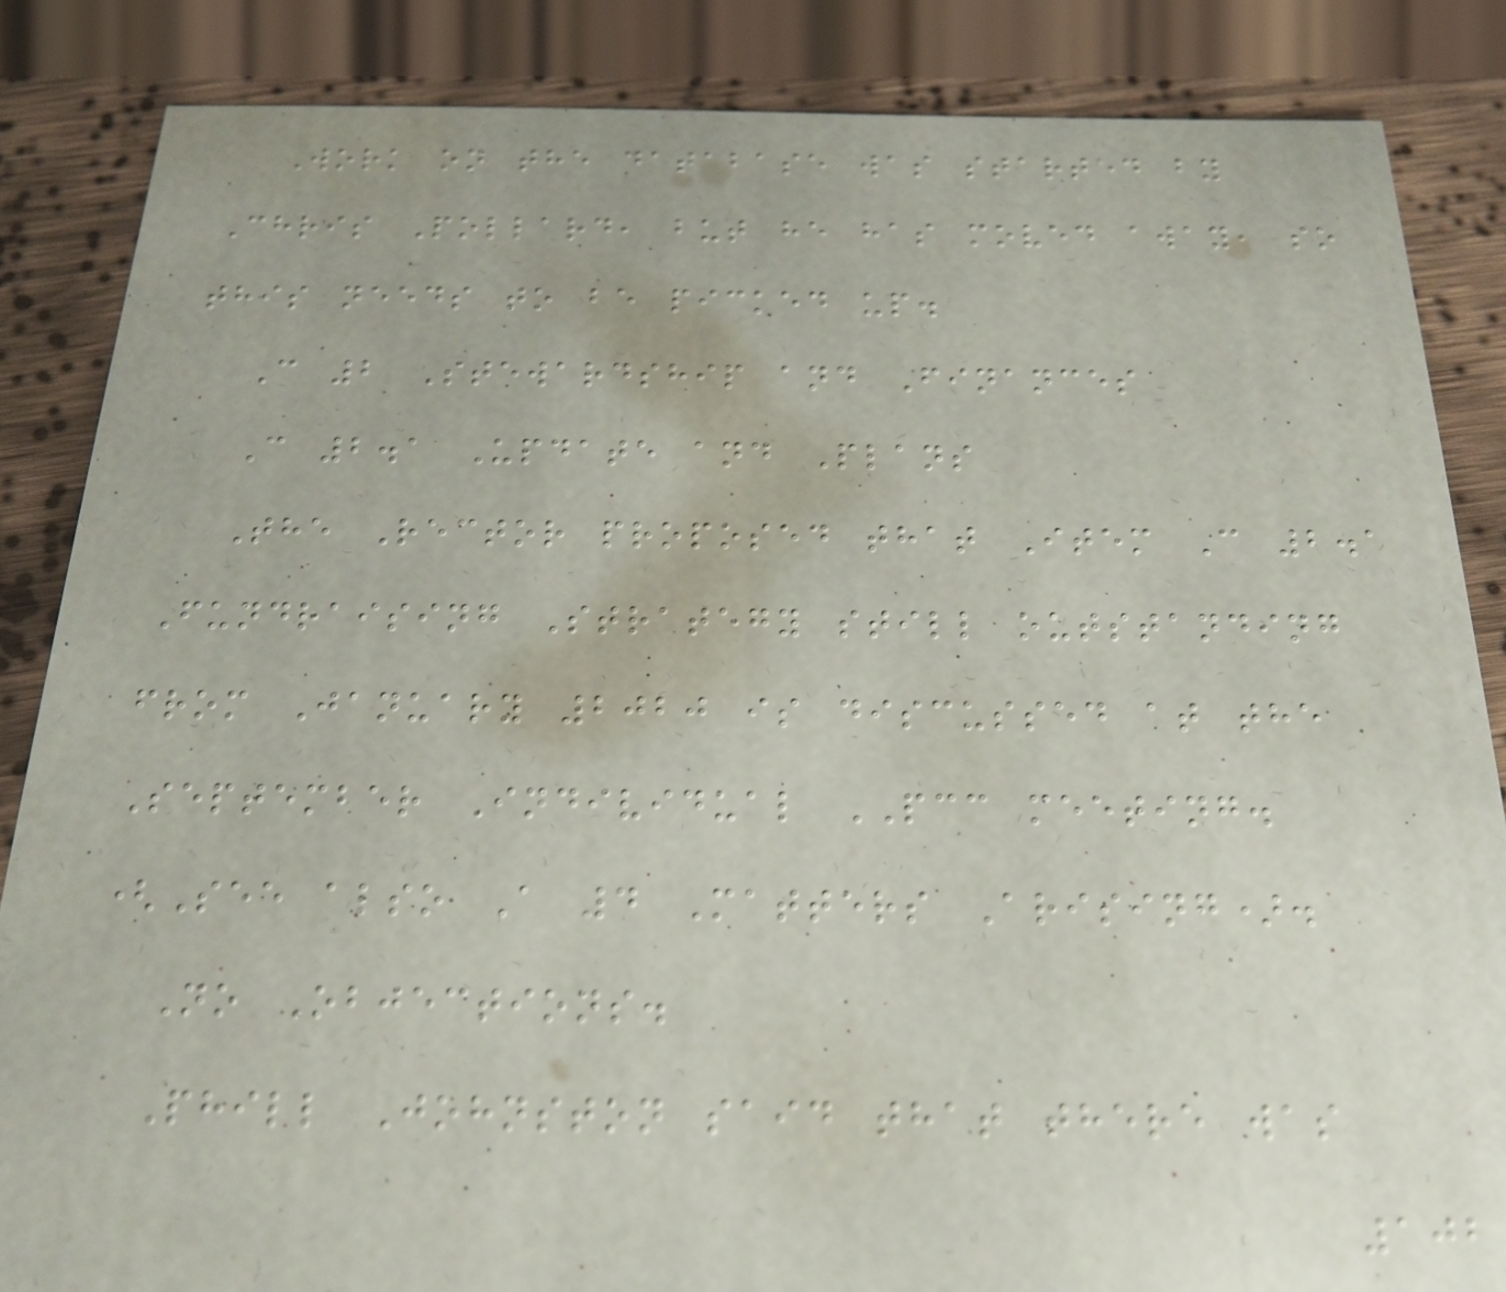Work on the database was started by
Chris Pollard, but he has moved away, so
this needs to be picked up.
C 2 Stewardship and Finances
C 2.1 Update and Plans
The Rector proposed that Item C 2.1
Fundraising Strategy still outstanding
from January 2020 is discussed at the
September Individual PCC meeting.
(See also A 4 Matters Arising).
No Objections.
Phill Johnston said that there was
102
